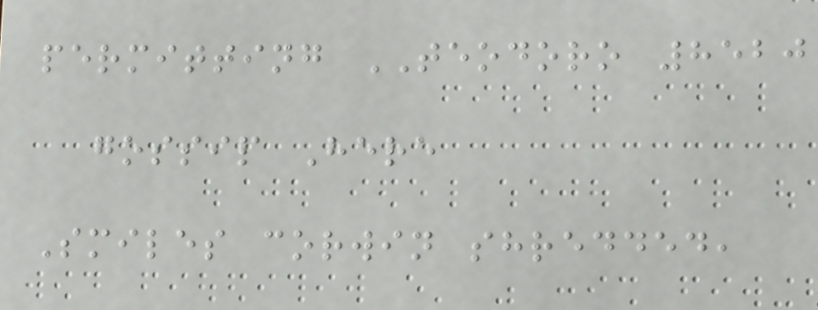permitting TEODORO 8520
gossip Here
Smiles corwin shredded,
